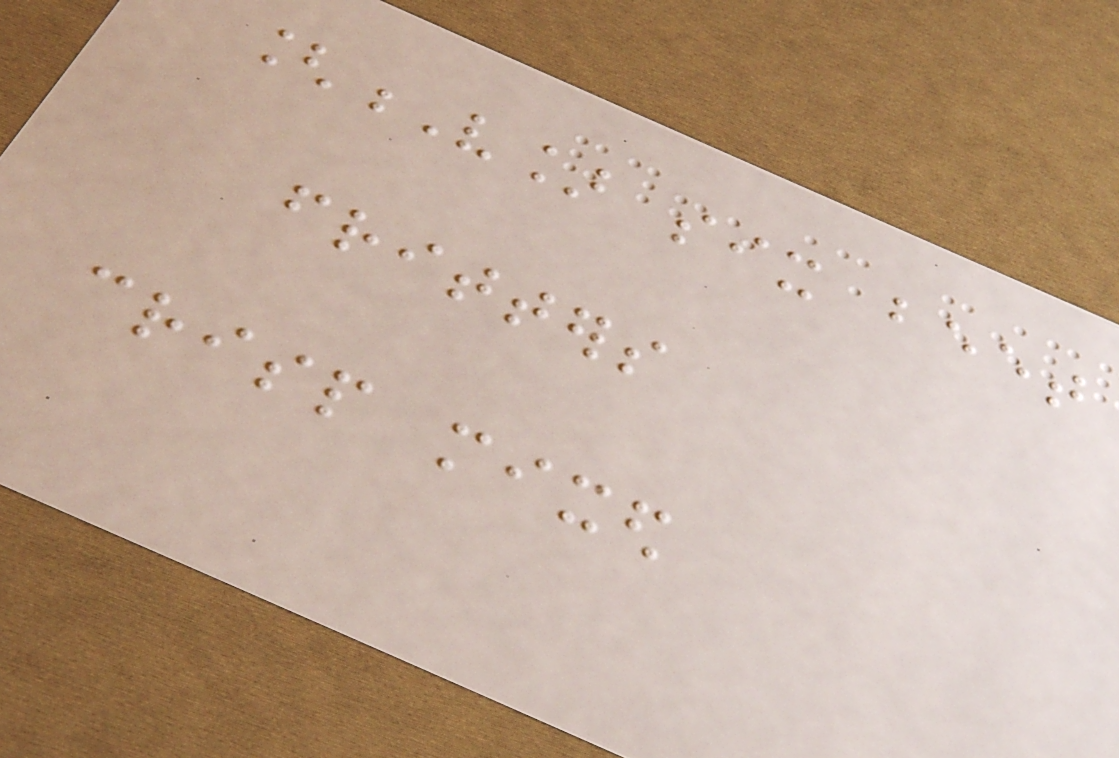[V] six beet
fritters
crisp mixed
